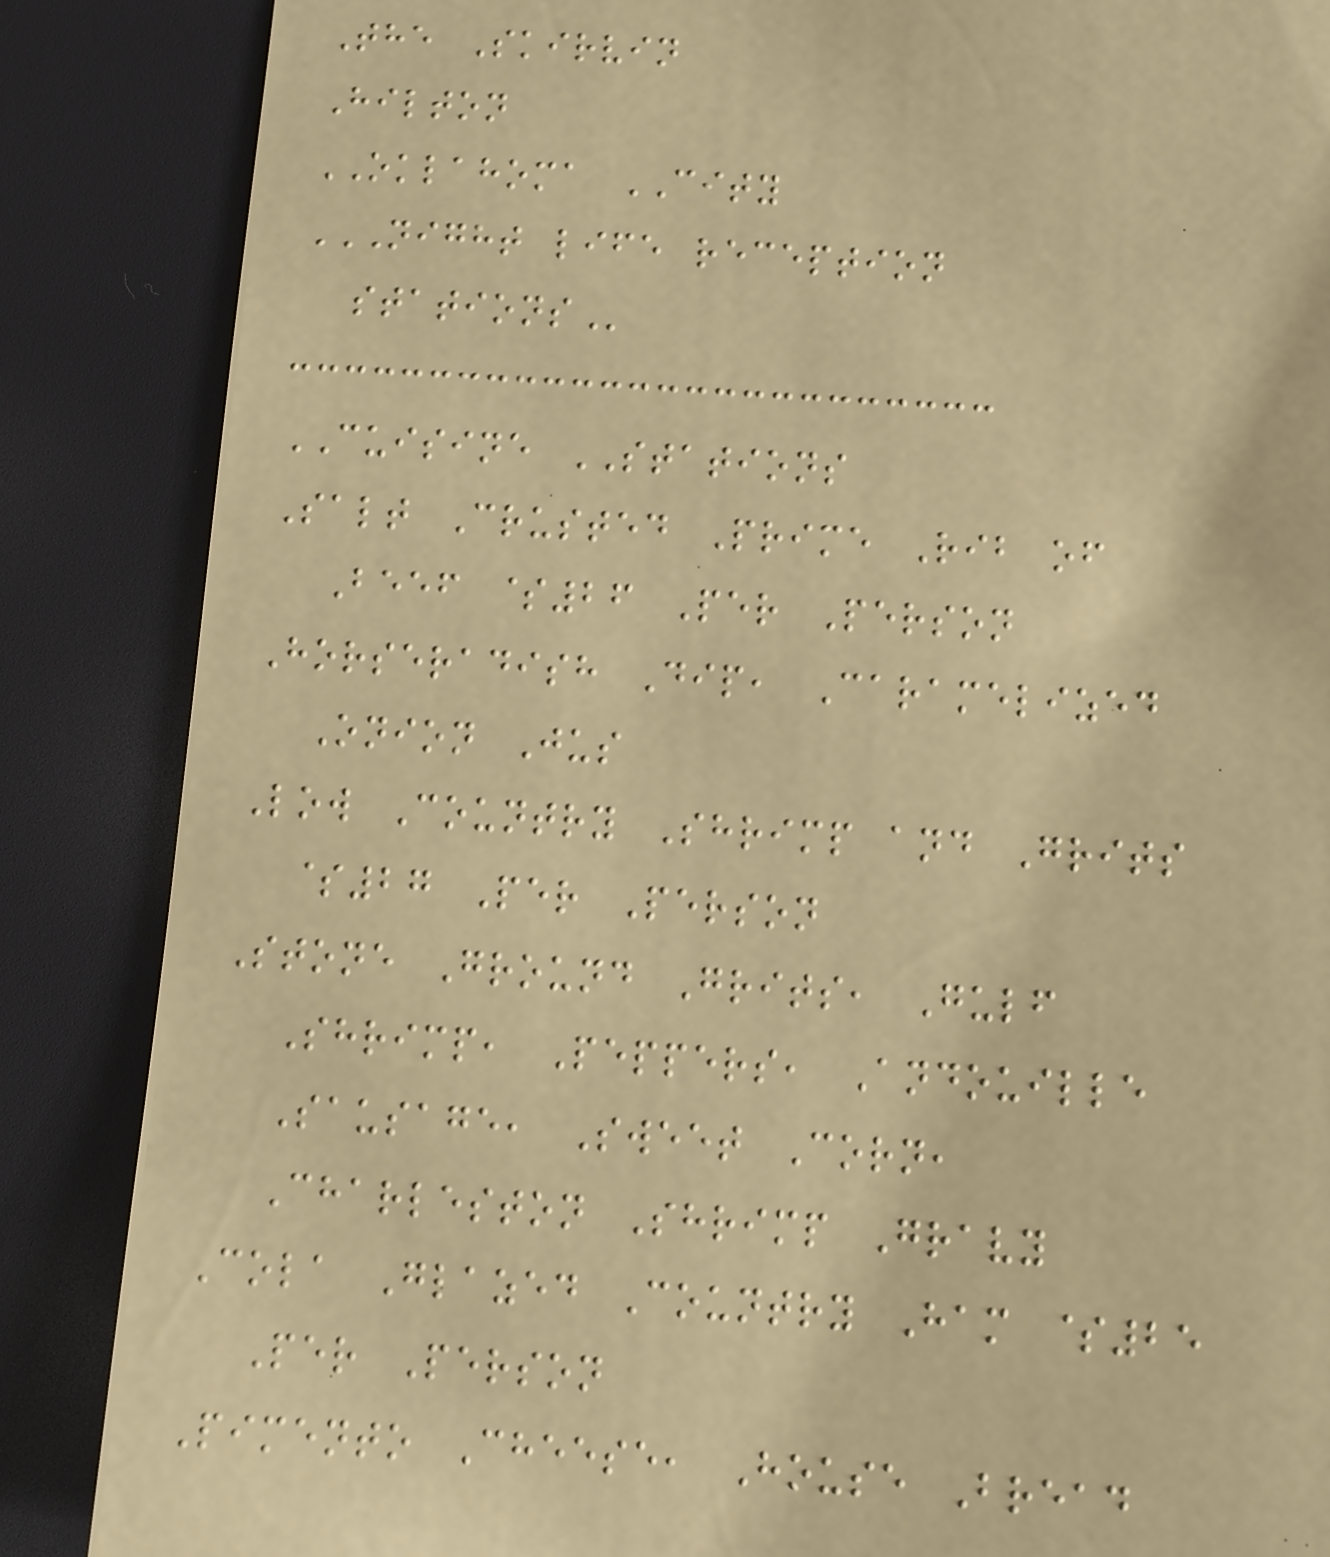The Skirvin
Hilton
OKLAHOMA CITY
NIGHT LIFE RECEPTION
STATIONS
CUISINE STATIONS
Salt Crusted Prime Rib of
Beef $26 Per Person
Horseradish Dip, Caramelized
Onion Jus
Low Country Shrimp and Grits
$27 Per Person
Stone Ground Grits, Gulf
Shrimp, Peppers, Andouille
Sausage, Sweet Corn,
Charleston Shrimp Gravy
Cola Glazed Country Ham $25
Per Person
Pimento Cheese, House Bread
